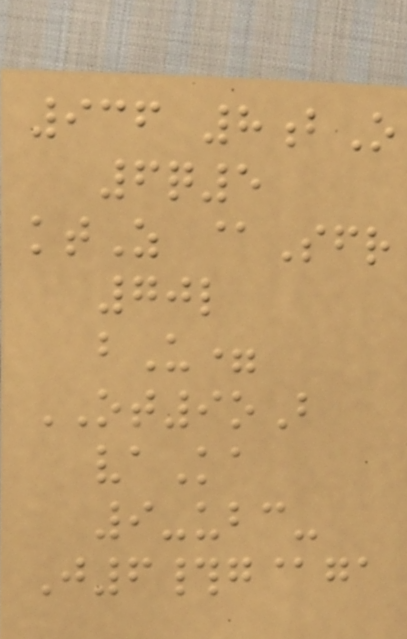936 8bO
6q5
ktZ @Sfr
70l
bU=
OT9oB
vaKa
9-ubc-
J6#g@ga
